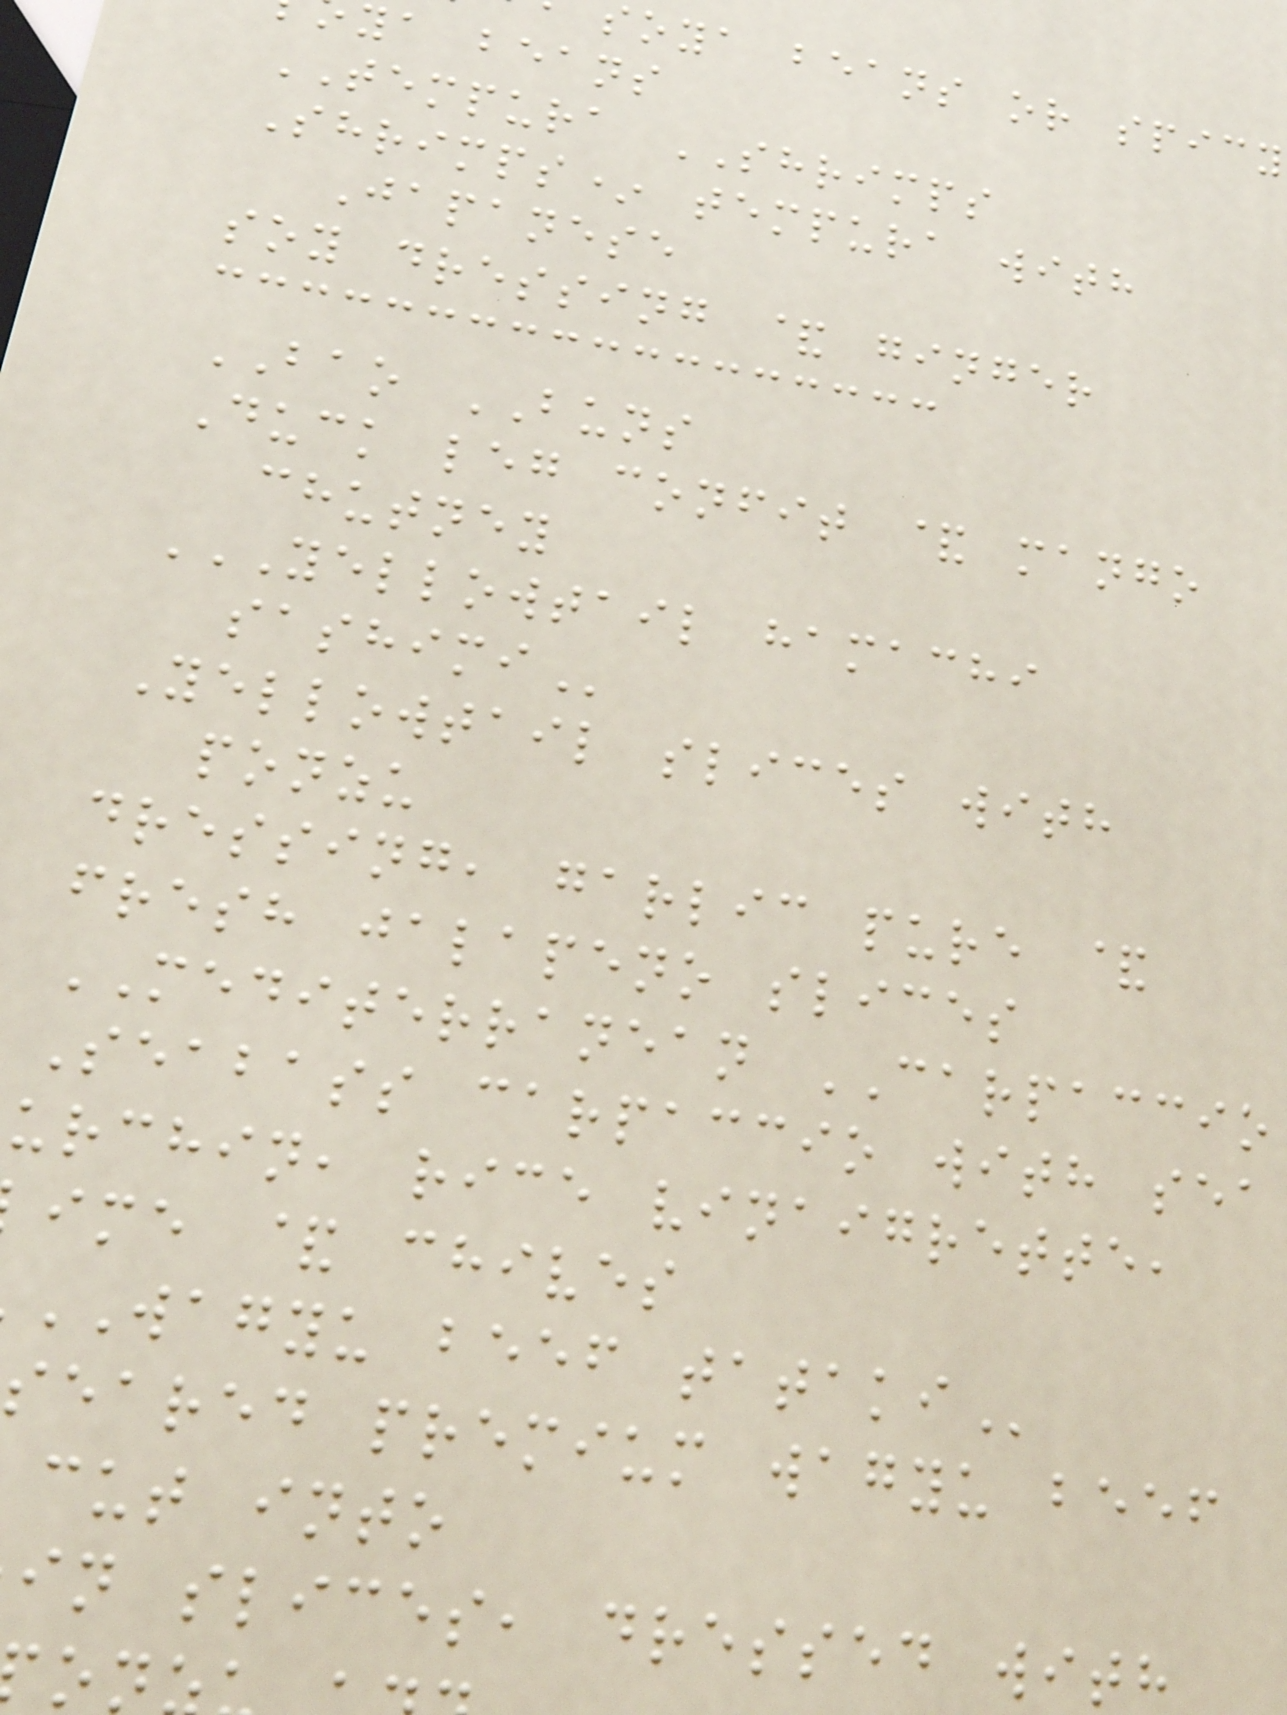soya beans or spicy
ya beans
TEMPURA SHRIMPS
Shrimps* tempura with
Japanese
soy dressing & ginger
BAO BUNS
Duck leg confit & mango
chutney
YELLOWTAIL HAMACHI
Yellowtail slices with
ponzu
dressing, garlic pure &
fresh jalapeno slices
MEDITERRANEAN CARPACCIO
Seabass carpaccio with sea
urchin, rice vinaigrette,
ime & chives
WAGYU beef
seared premium wagyu beef
cut into
in slices, dressed with
